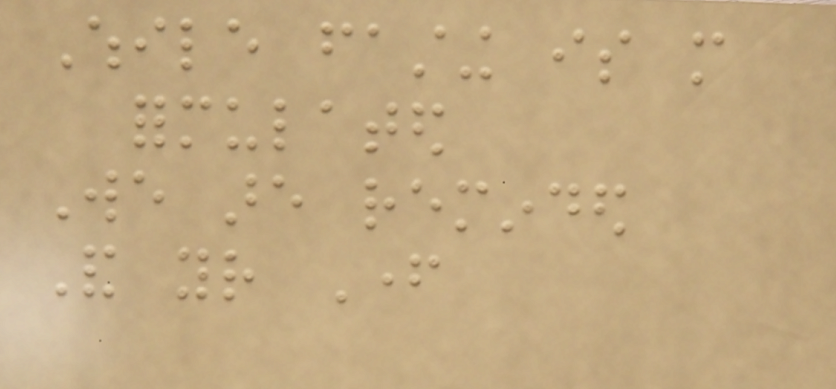While fasting is more
formulated
We are reminded
And your Father
